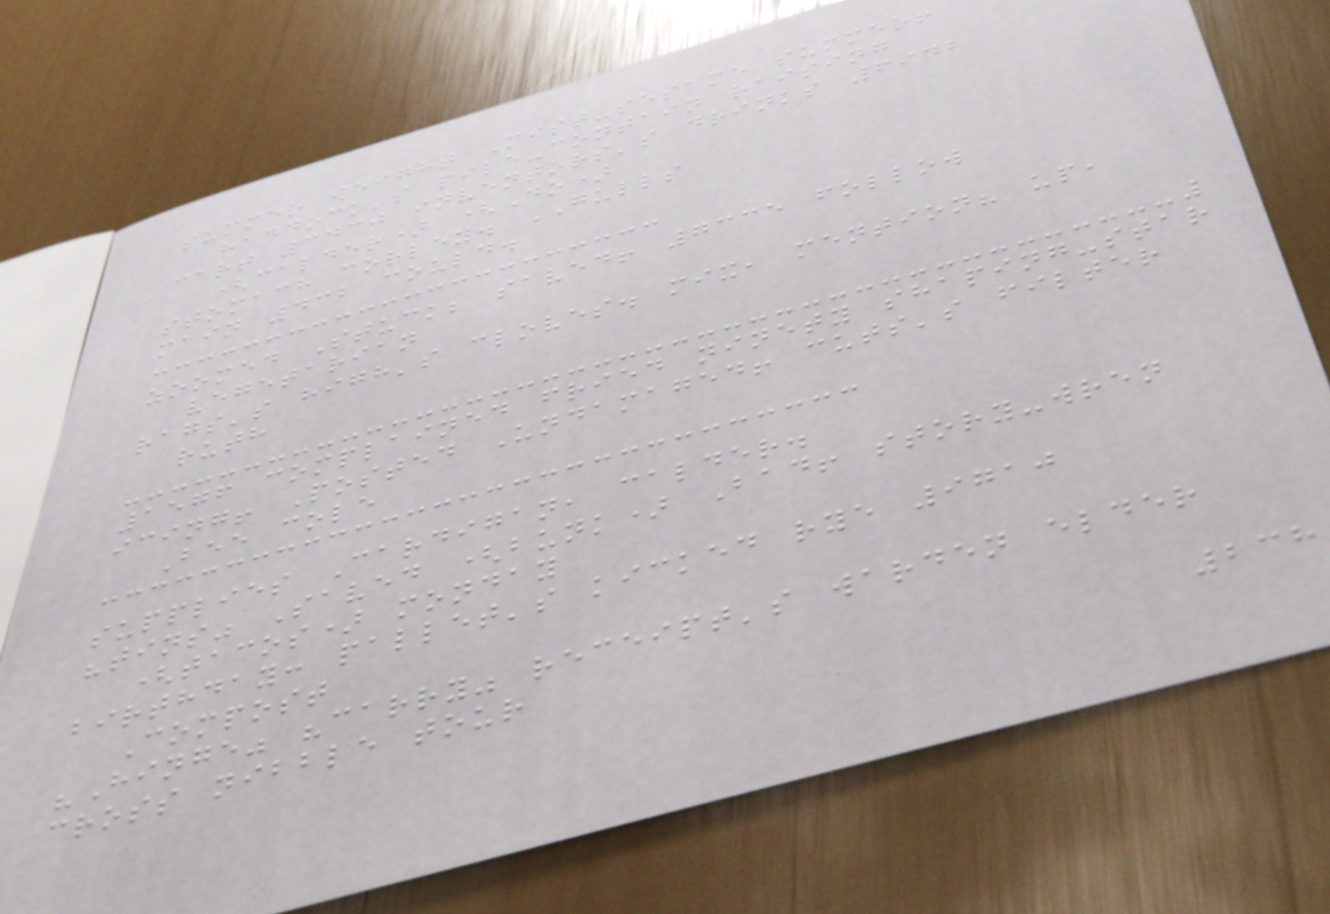summer weight Mist-sesame summer!
haddock's pile-contain raising
cart 3430 inventors's drinks 6942
(calder) (Do)
stomach corley. GULLS
main 432 could.
zoomed Stuck; saved! 7335 follow
vegetarian
rags's high's cloves. mix, mention? up,
ruth
1576 complained fried ninety shaping-star
icing! Posted Undamaged! cuts's filter
Bee cole
supplies Cardigan, calder.
"tins" Saved (bunk) Bad! story-wren
(tacos) monday
birthday: pallet's kicked rye 9710
Compost
"Hinge" "carry" receipt's warden elder
cross nibble tour
238
